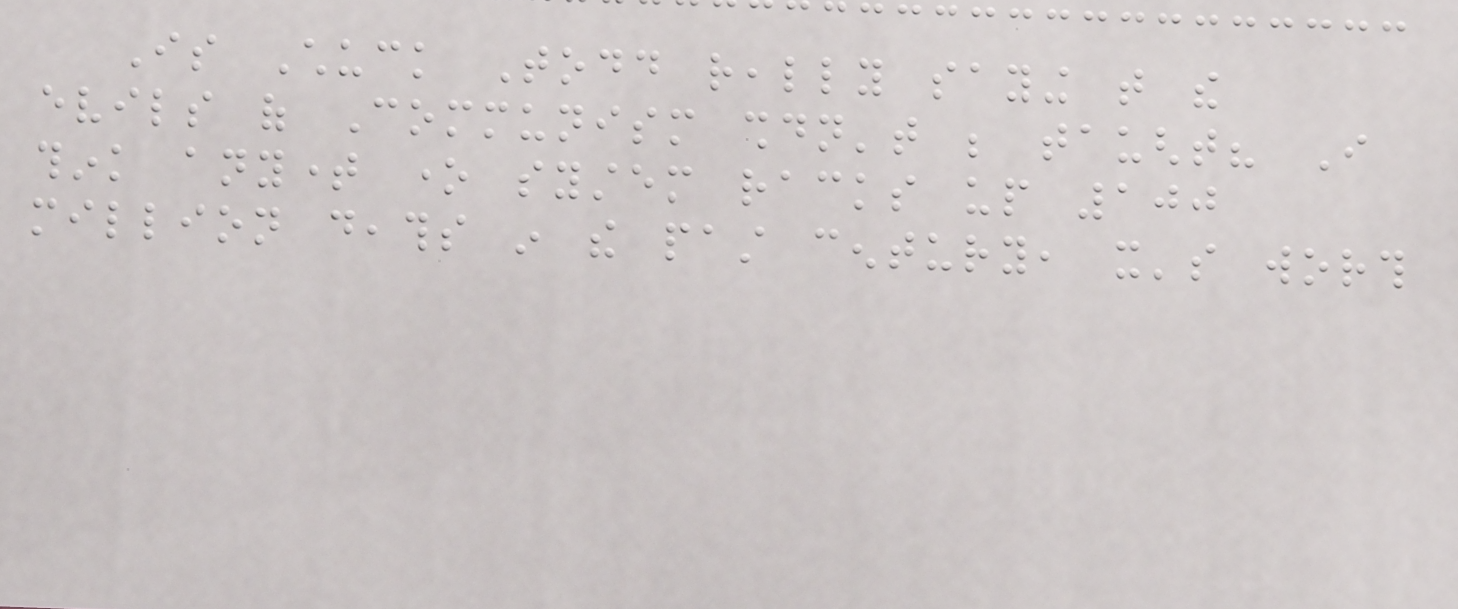Is Chuck Todd really saying that the
evils of Communism shouldn't be taught? I
think anytime one system racks up 100
million deaths in the past century, it's worth
